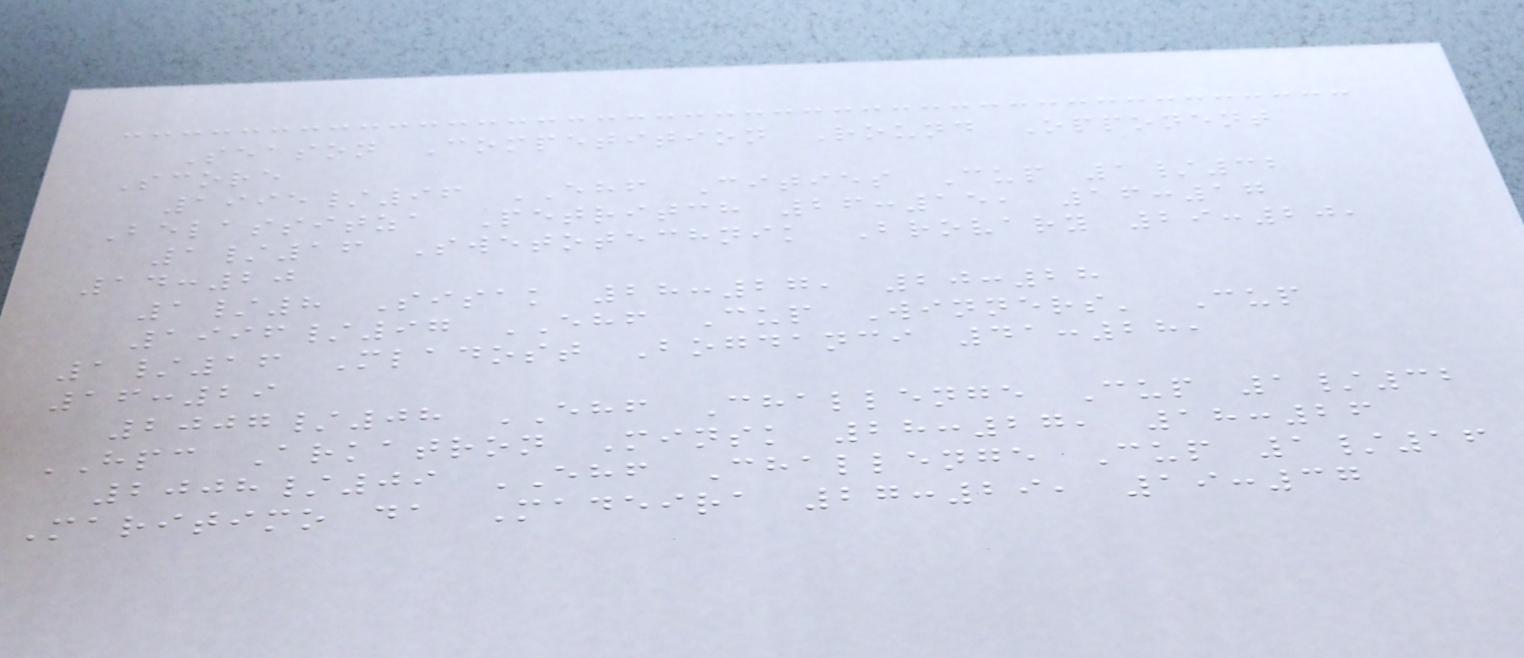Season Competition Round Opponent
Score
1995/96 EHF Cities Cup 1/32
Belassitza Petritch 26:15, 16:17
1/16 Swetotechnik Brovary 29:20,
14:20
1/8 Sisak 28:27, 20:28
1996/97 EHF Cup Winners' Cup
1/16 Mladost Bogdanci 41:28,
16:29
2007/08 EHF Challenge Cup 1/32
HPC Arkatron Minsk 28:27, 18:26
2008/09 EHF Challenge Cup 1/16
Maritimo da Madeira 27:29, 19:37
